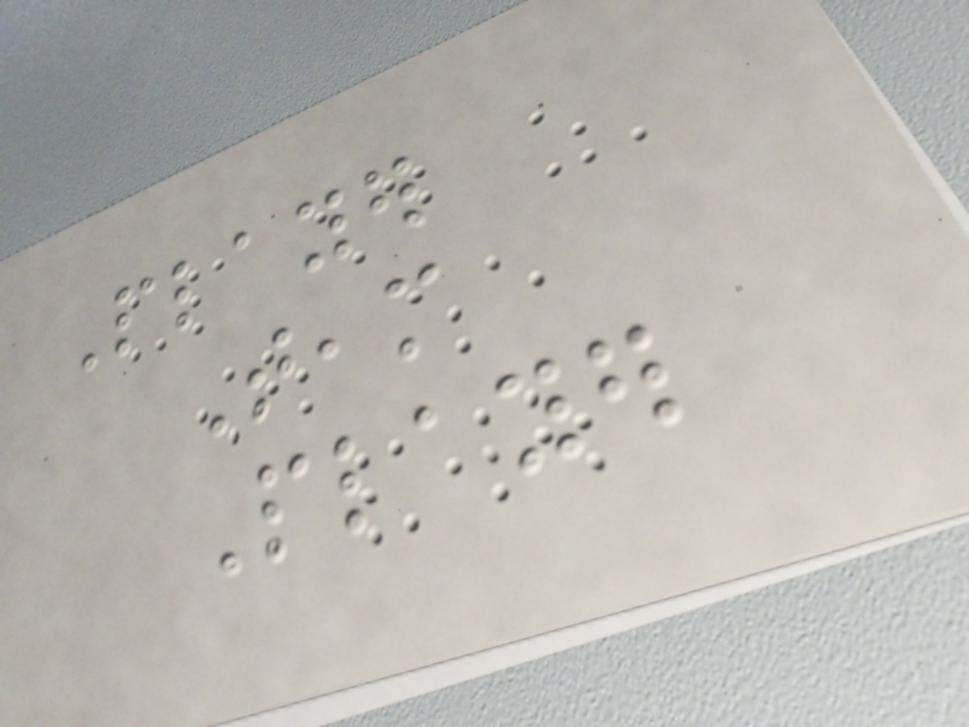Player
Team
Player
